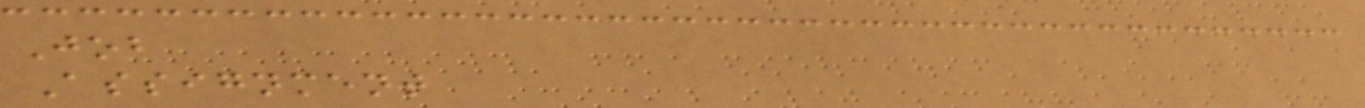Job
Assignment
